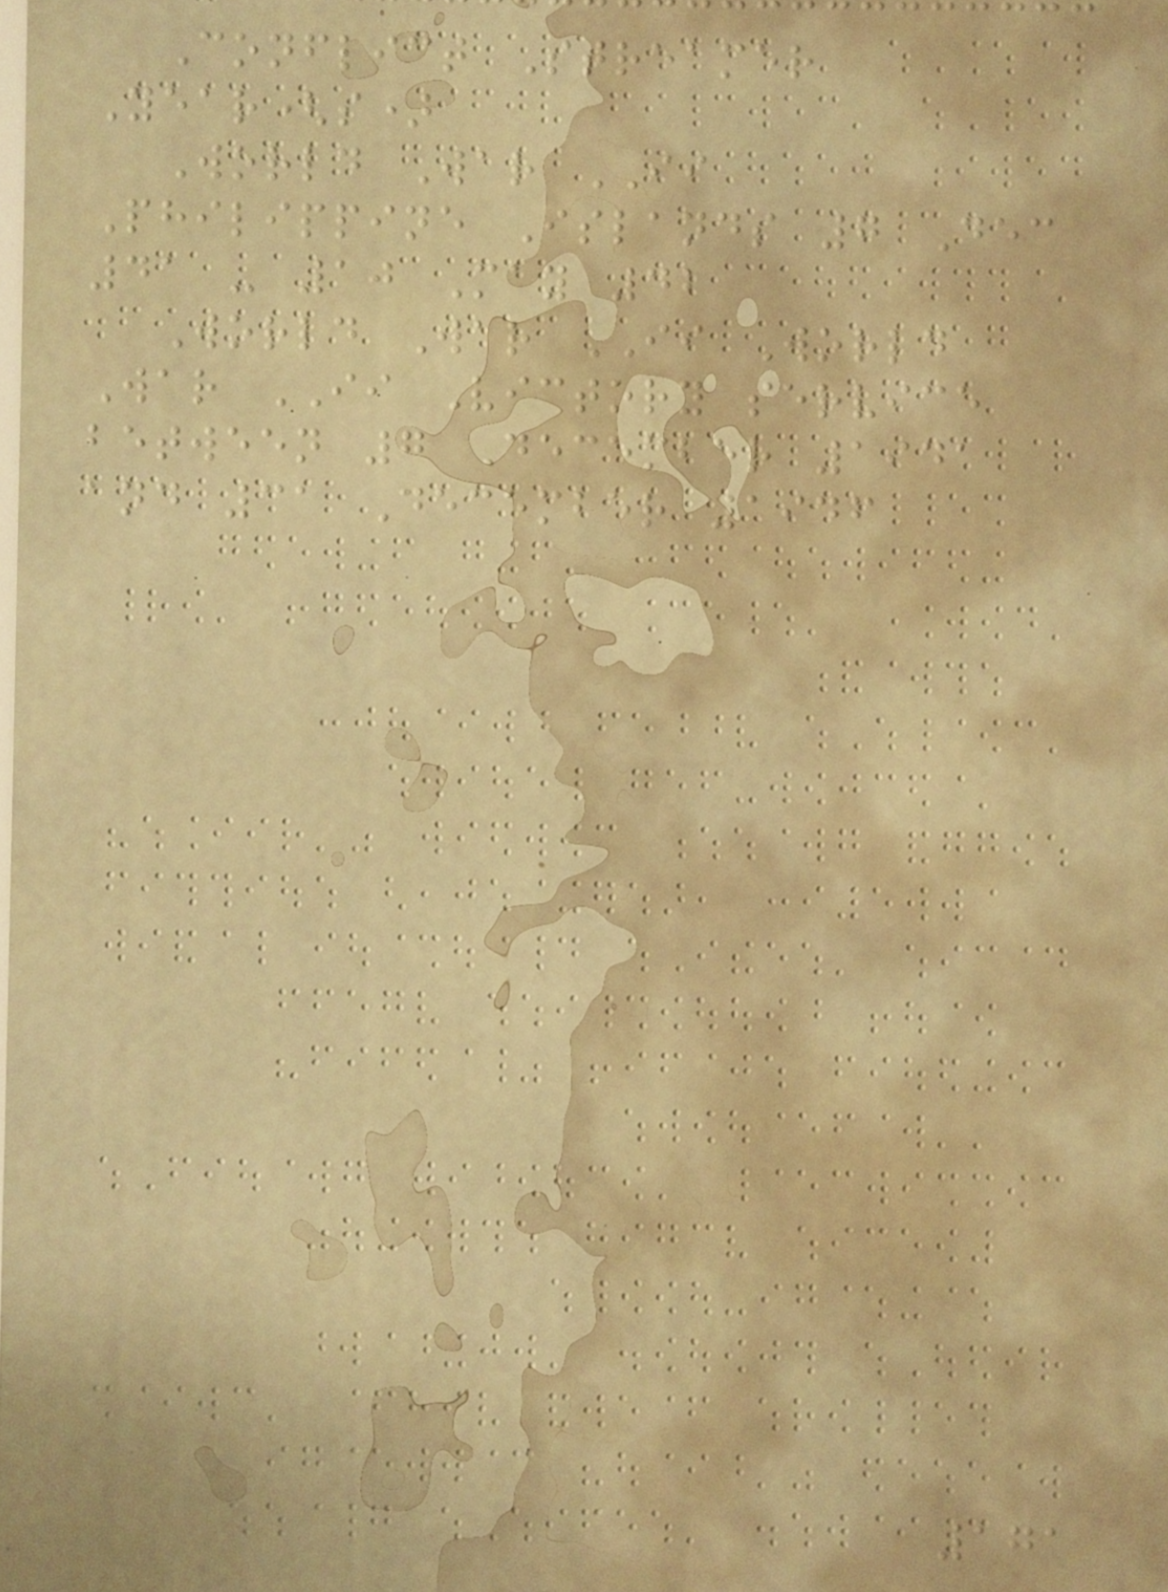Conflict Streamer
Year(s)
World War II
Philippine Islands 7 Dec
41 - 10 May 42
World War II World
War II Victory service
between 7 December 1941
and 31 December 1946
171
